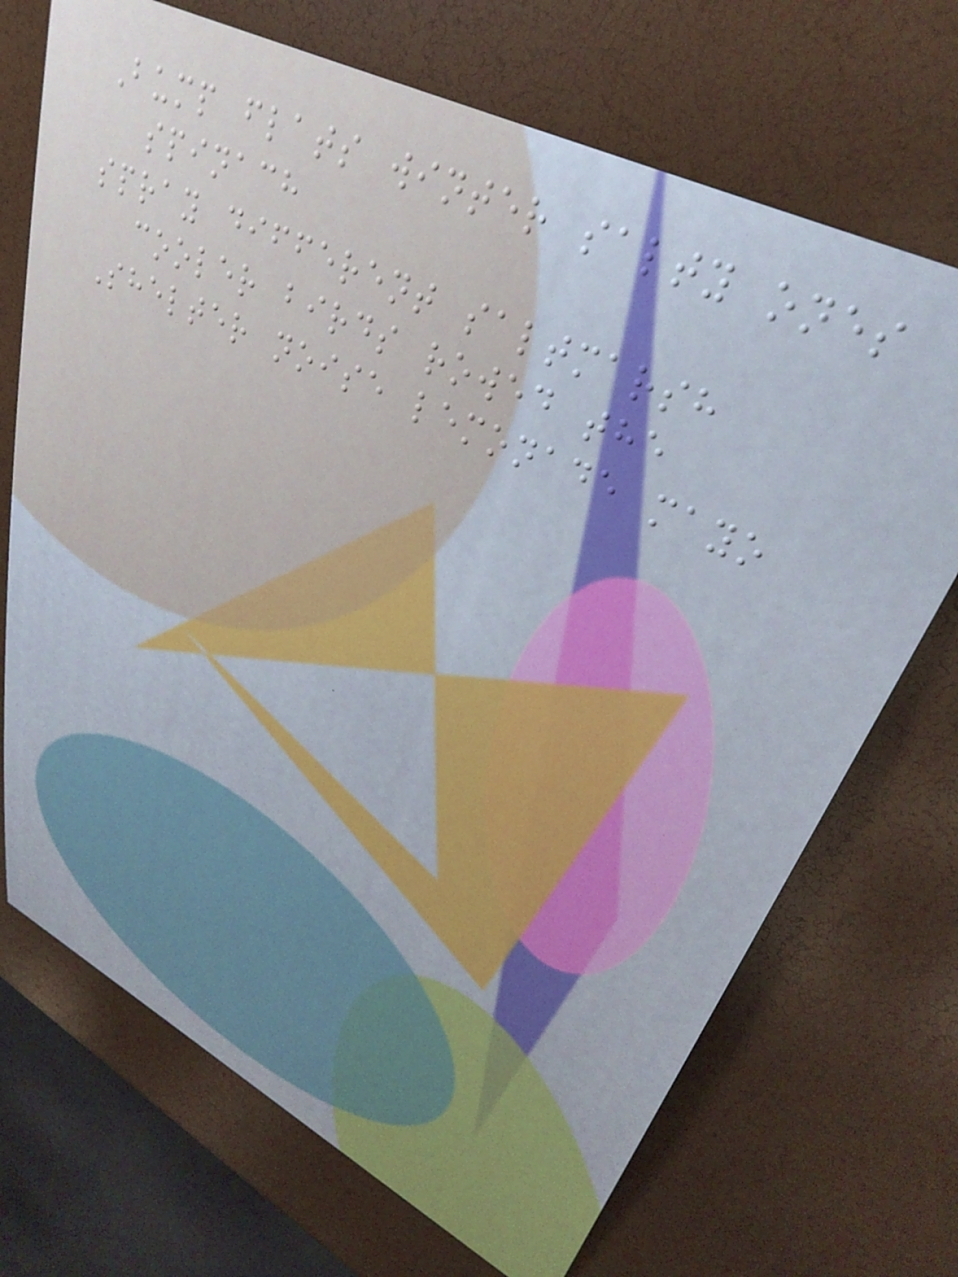Bump flats winter salty ones
spinach
spray different saltmarsh
cooler birds rowed the
Shelter noise lemonade mayo
